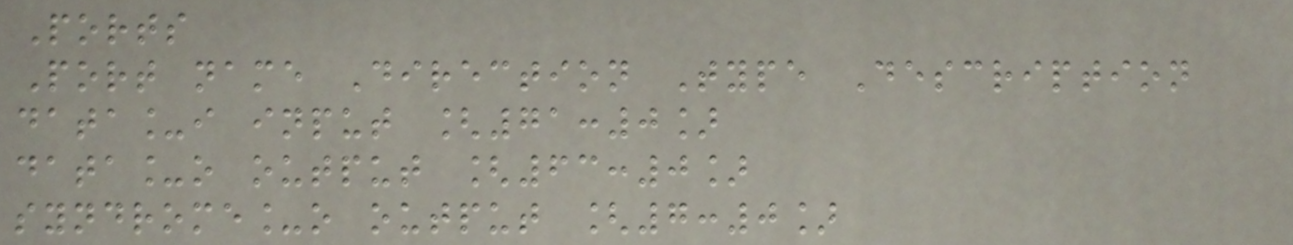Ports
Port name Direction Type Description
data_i input [71:0]
data_o output [63:0]
syndrome_o output [7:0]
